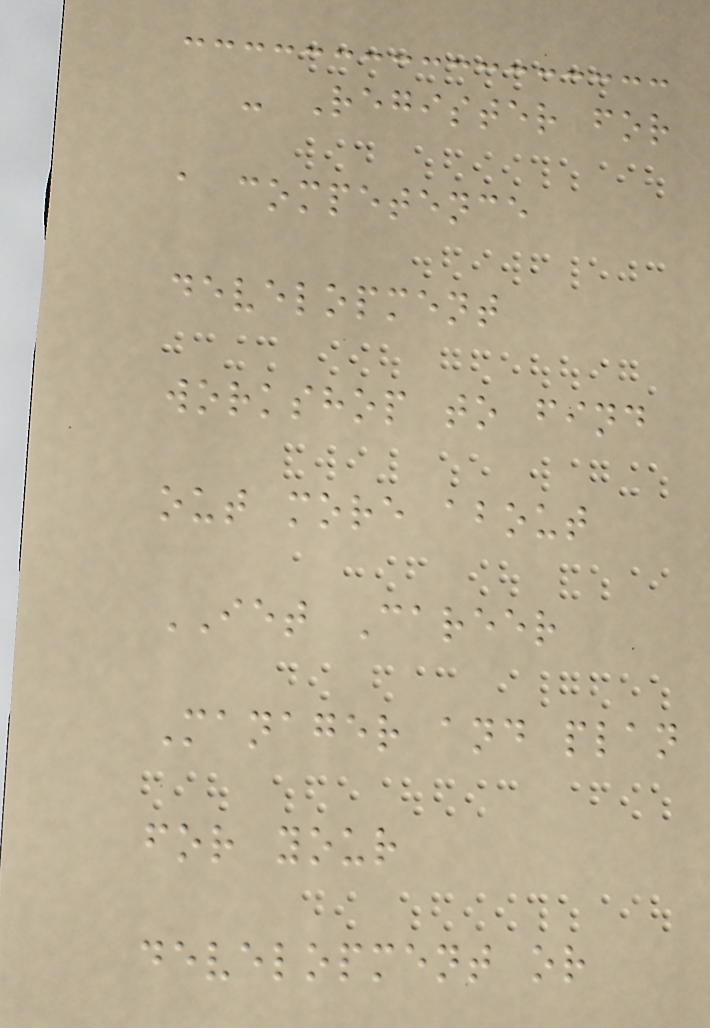- Register for
a competence
development
workshop to find
out more about
IET Career
Manager and plan
for your
development or
